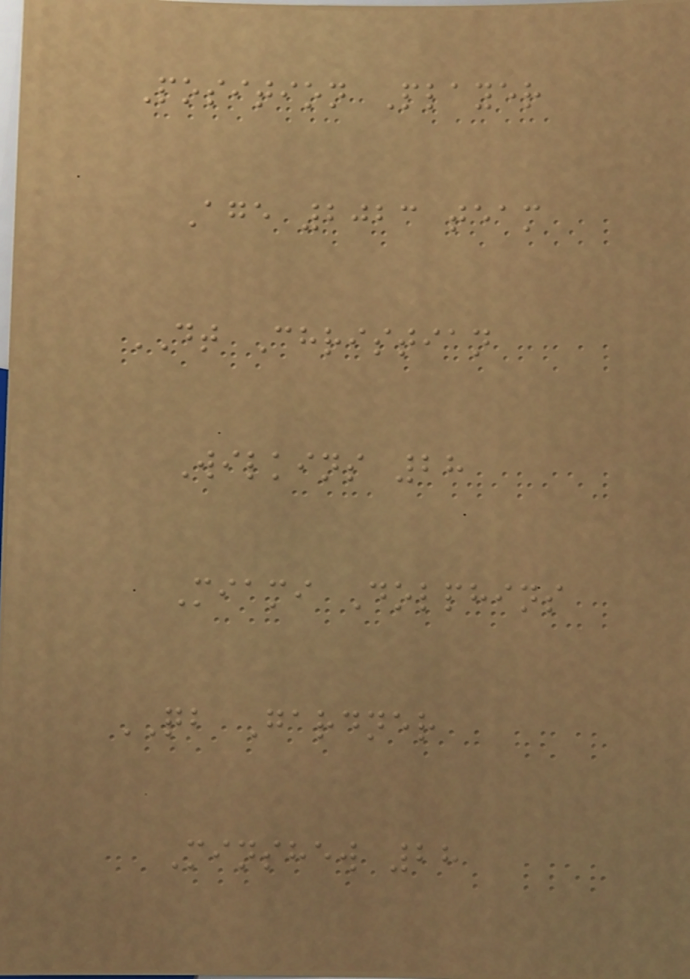Position Player
Age 2023 team
DT Christian
Wilkins 28
Miami Dolphins
QB Gardner
Minshew 28
